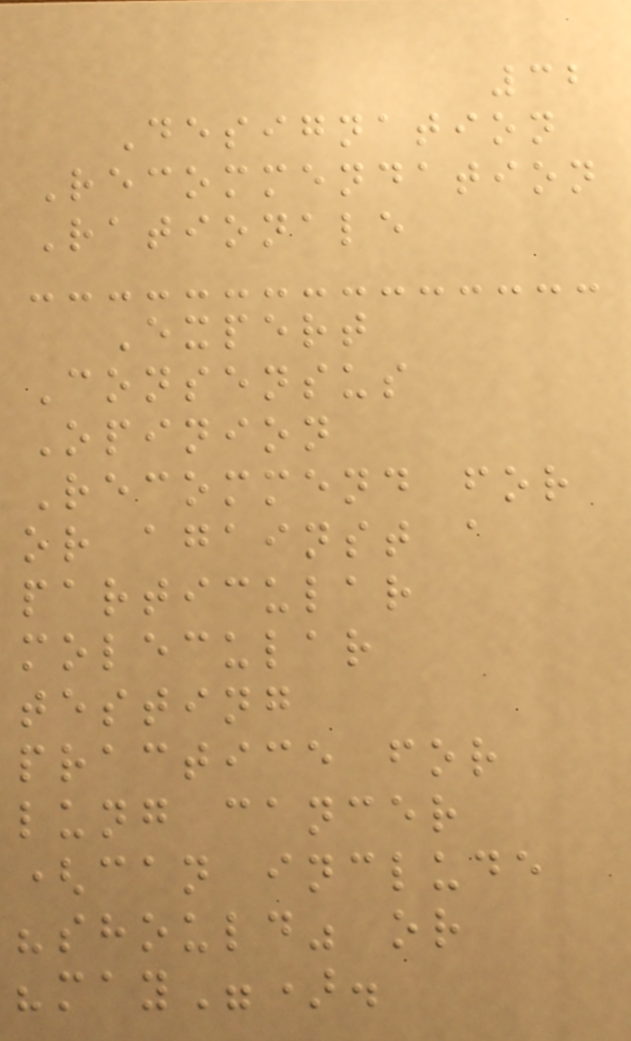32
Designation
Recommendation
Rationale
Expert
Consensus
Opinion
Recommend for
or against a
particular
molecular
testing
practice for
lung cancer
(can include
"should" or
"may").
